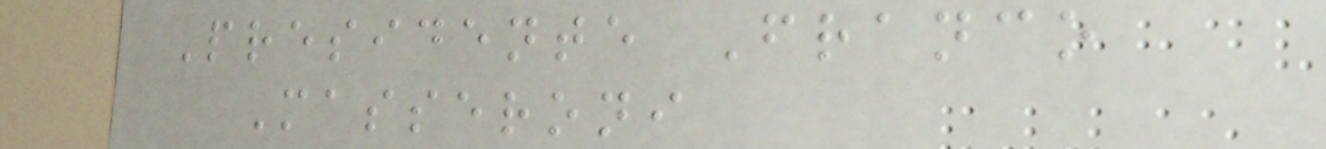Presidente Franco
Masseroni
